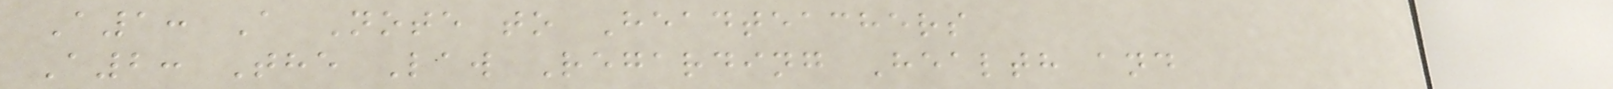A1: A Note to Headteachers
A2: The Law Regarding Health and
